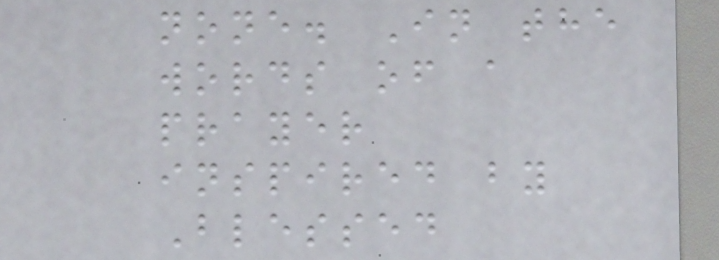none. In the
words of a
prayer
inspired by
Blessed
